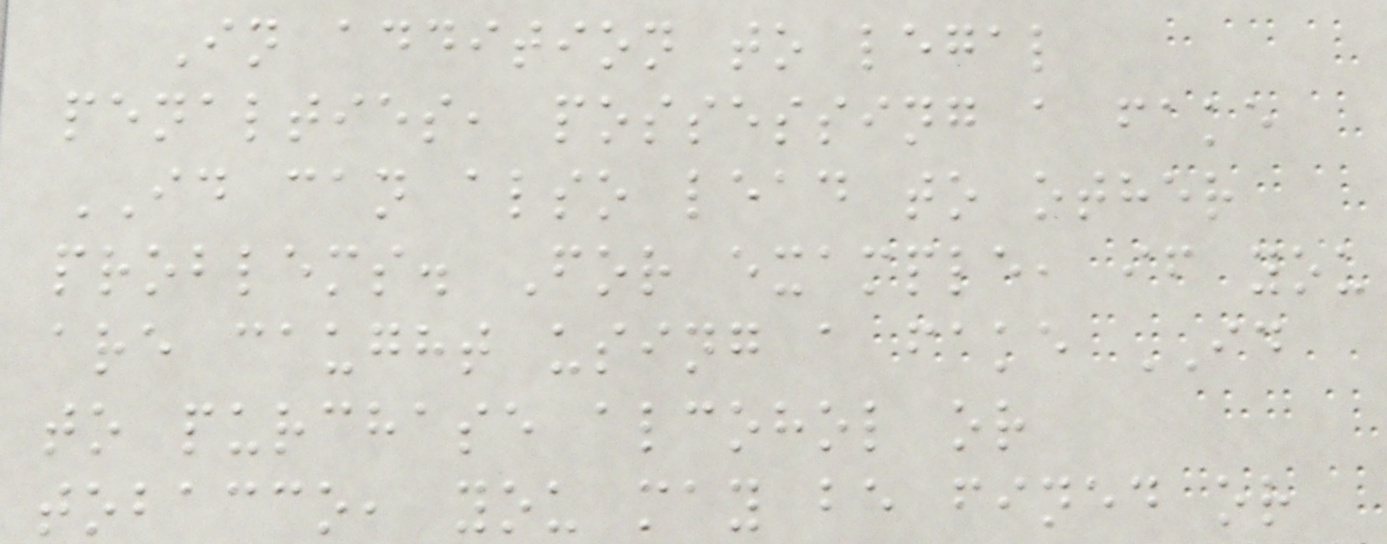In addition to legal
penalties, possessing a fake
ID can also lead to other
problems. For example, if you
are caught using a fake ID
to purchase alcohol or
tobacco, you may be fined or
